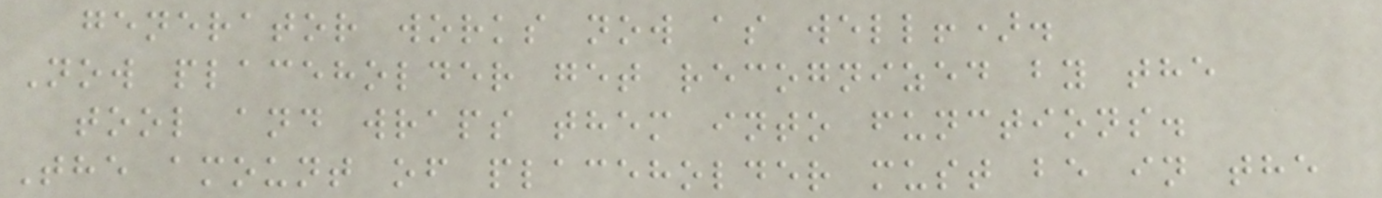generator works now as well!).
Now placeholder get recognized by the
tool and wraps them into functions.
The amount of placeholder must be in the
